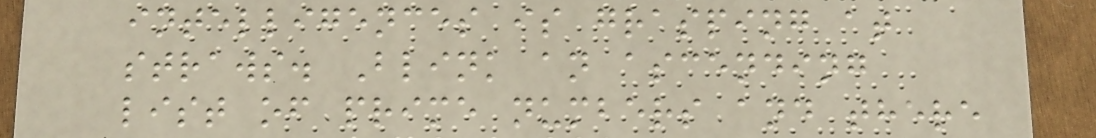intelligences is grasping at
straws. Blink an ascending
list of prime numbers and there
